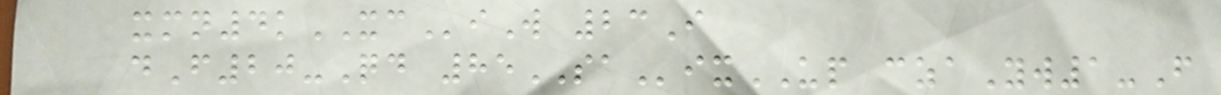xmn4kXCiW 23I
dF20-Qd 85SAixUP czaYw1-F
